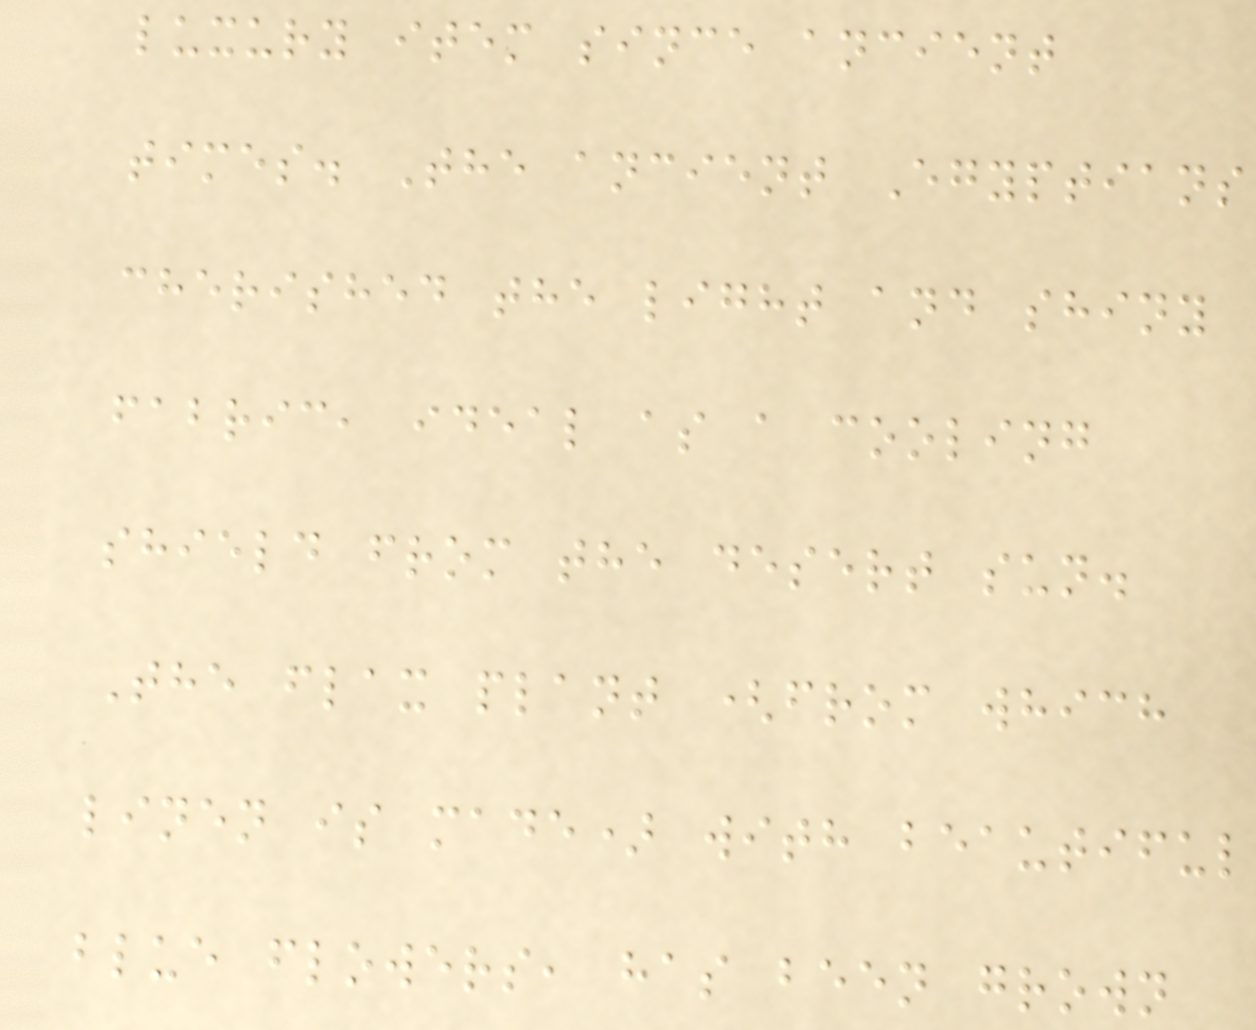luxury item since ancient
times. The ancient Egyptians
cherished the light and shiny
fabric, ideal as a cooling
shield from the desert sun.
The flax plant (from which
linen is made) with beautiful
blue flowers, has been grown
